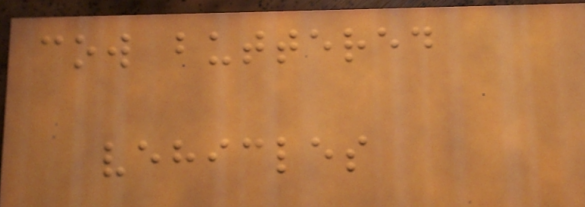cow buttered
vehicles
